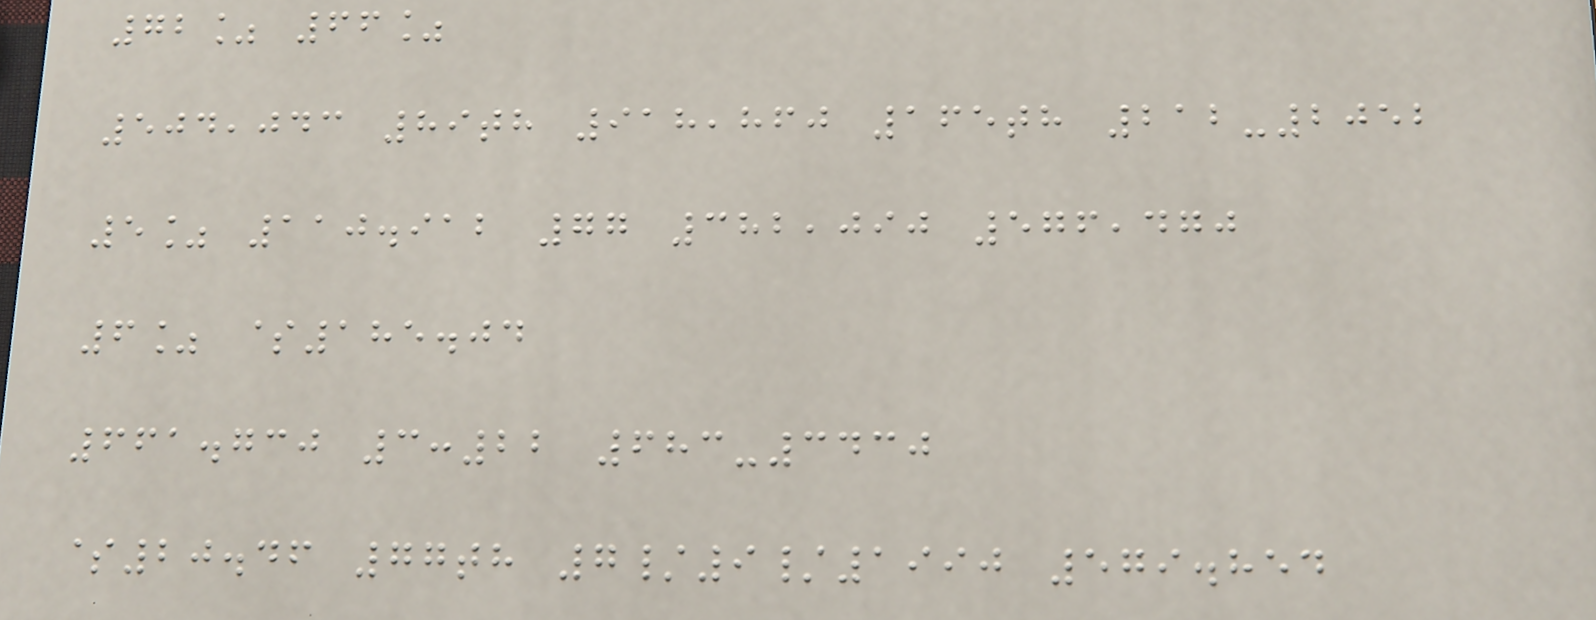72% 66%
504,043 89th 918,860 165th 212-2052
5% 110.912 77 382,090 576,470
6% $185.04
661.730 3:22 683-3430
$20.46 77th 7/9/1990 579.854
